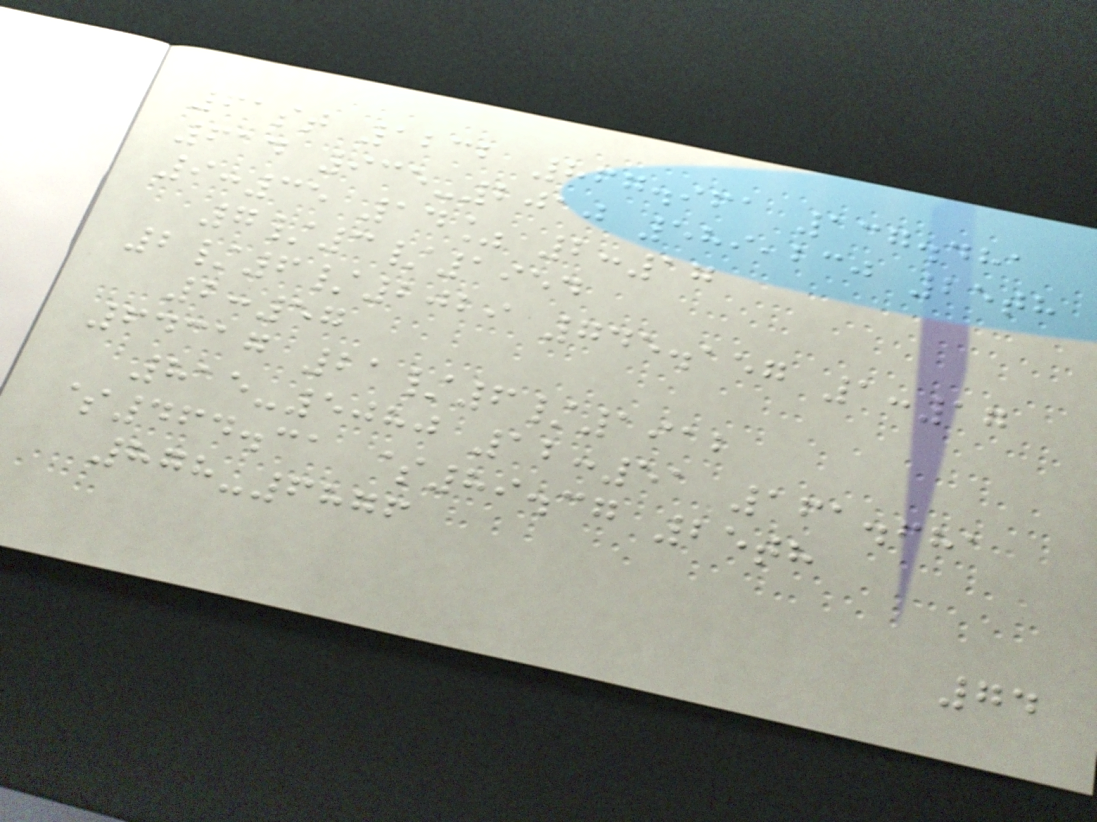61st 1232 867.961 137.481
614 935-2010 589,230 25th
9:35 14% 2:17
7/3/1954
2/6/2029 745.157 1:17
2:57
64317 21/6/1912
815-5080 12:51 161.681
$464.31 $89.37 25th
878-6876
74
